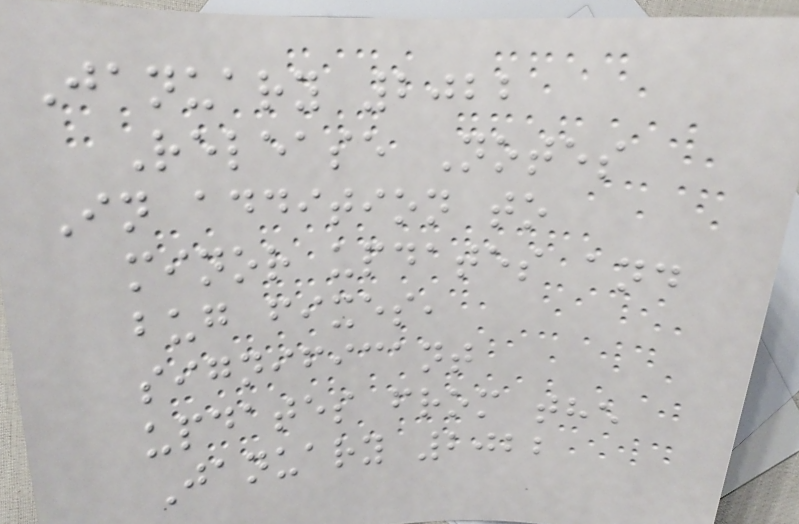January 2022
Release Notes
In addition to
minor updates and
bug fixes,
significant
updates from the
January 2022
